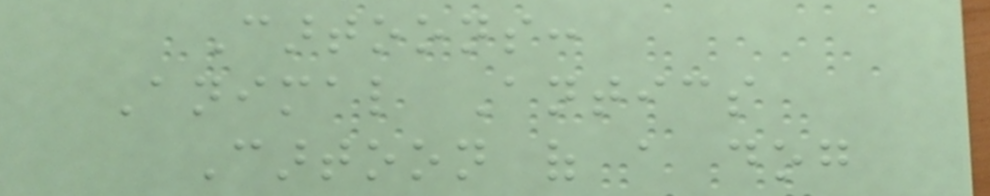Cartoons:
Animal Antics
Cartoon of a dog
